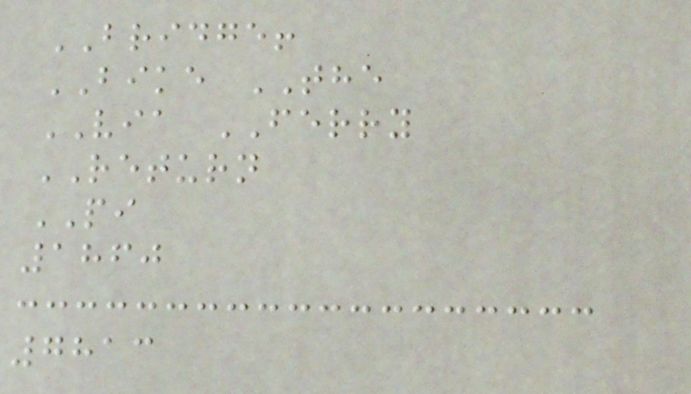BRIDGE!
BIKE THE
VIA FERRY
RETURN
PI
1860
7813
